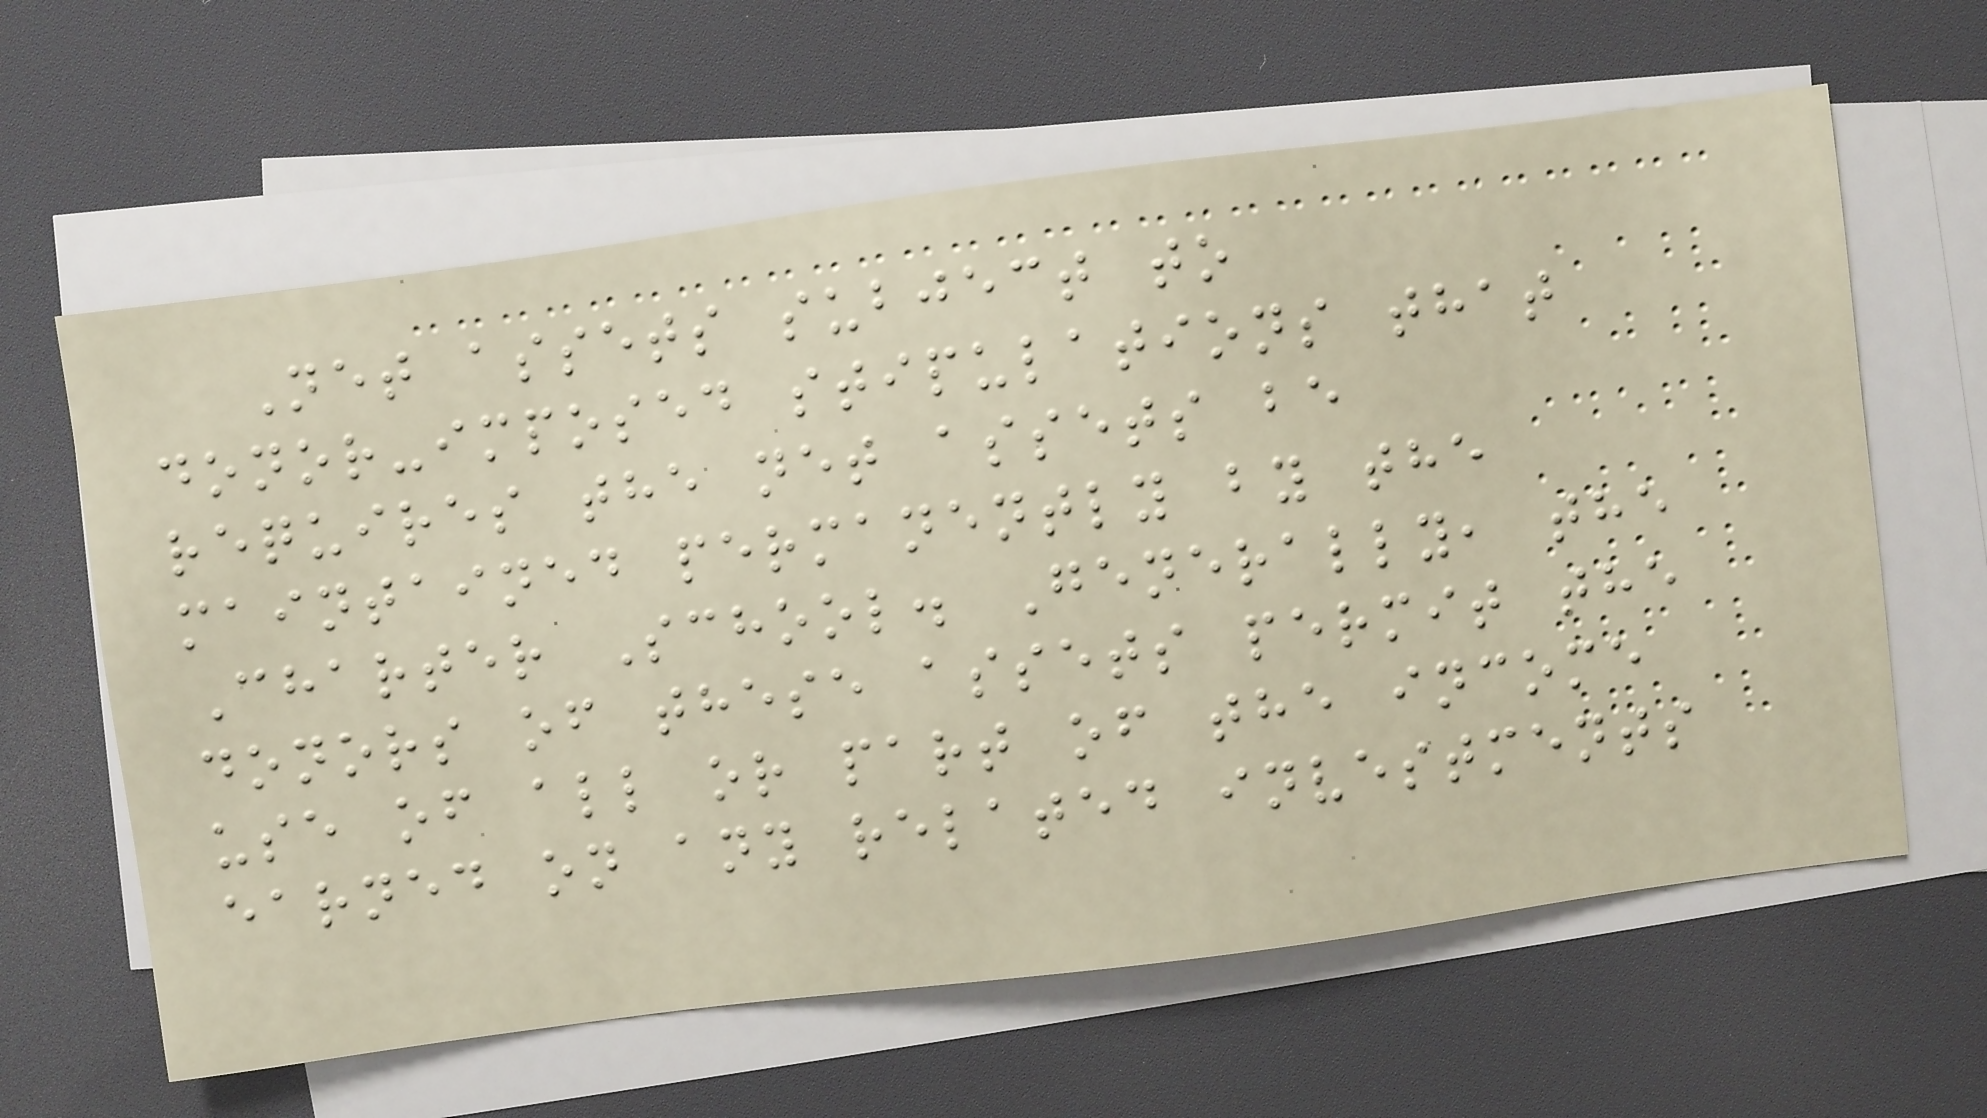Net assets subject to
donor-imposed stipulations that
requires the net assets be
maintained permanently by the
Charter School. Generally, the
donors of these assets permit the
use of all or part of the income
earned on any related investments
